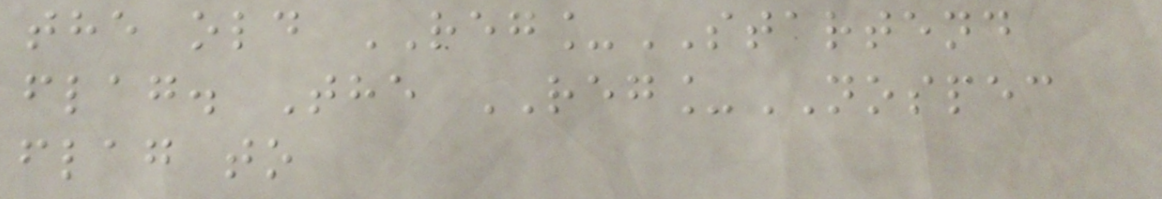the old REG_STARTEND
flag. The REG_NOSPEC
flag to
